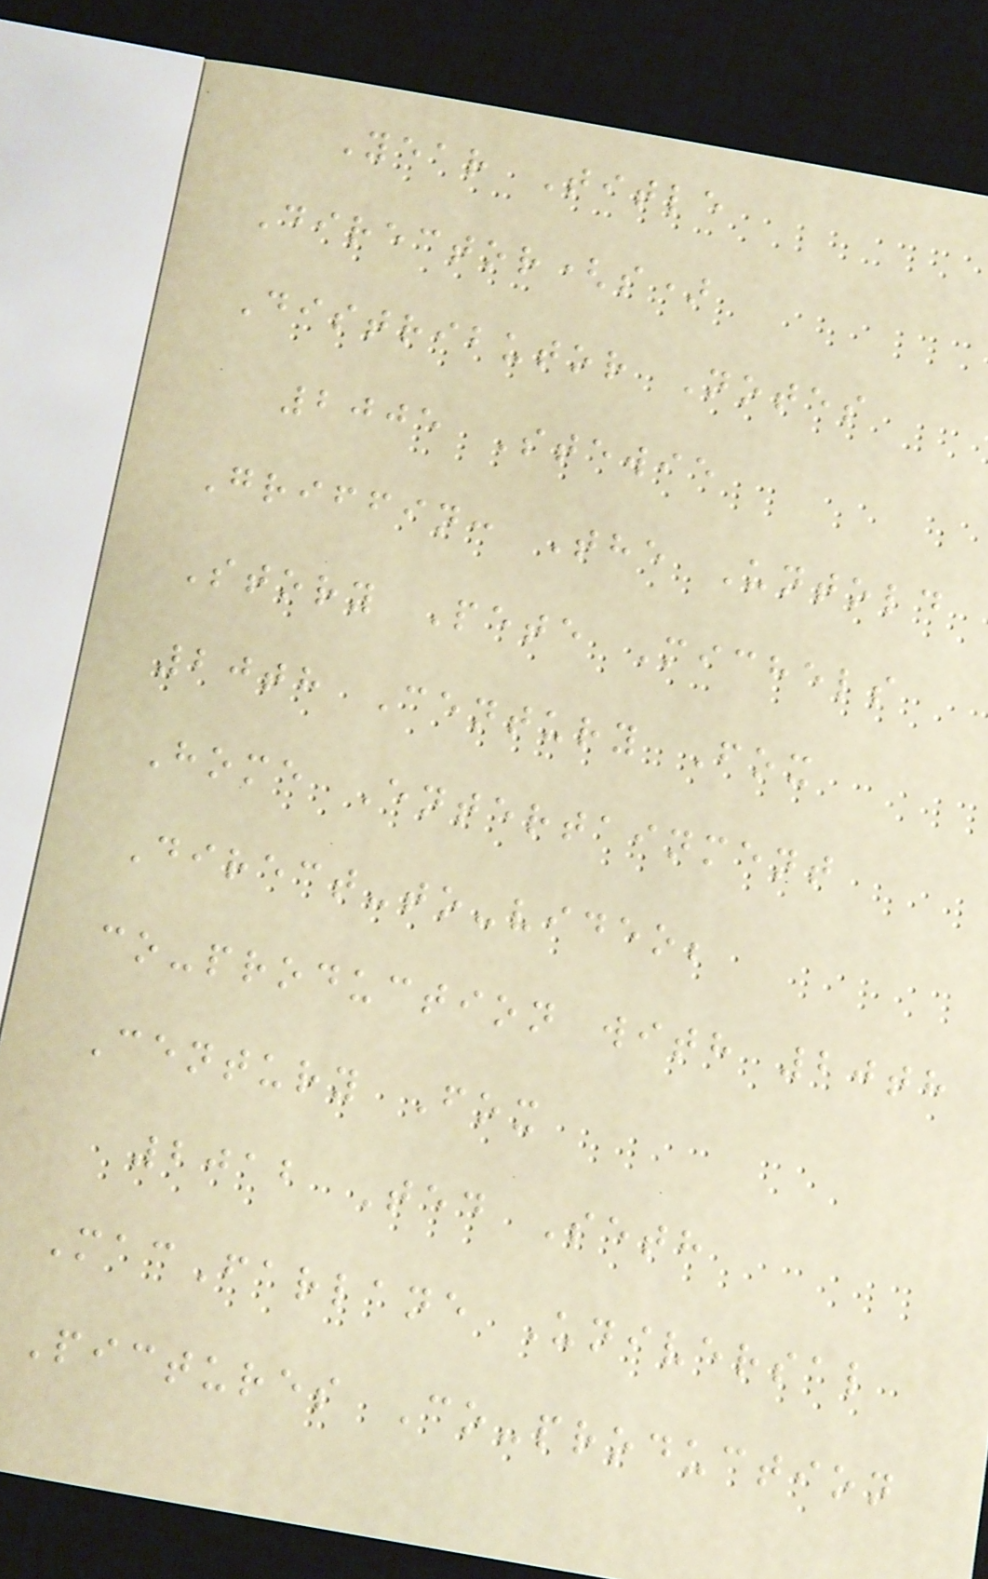Year Title
Director(s)
Distributor Notes
2005 Stewie
Griffin: The Untold
Story Pete Michels
20th Century Fox
Home Entertainment
Direct-to-video;
co-production with 20th
Century Fox
2012 Ted Seth
MacFarlane Universal
Pictures Co-production
